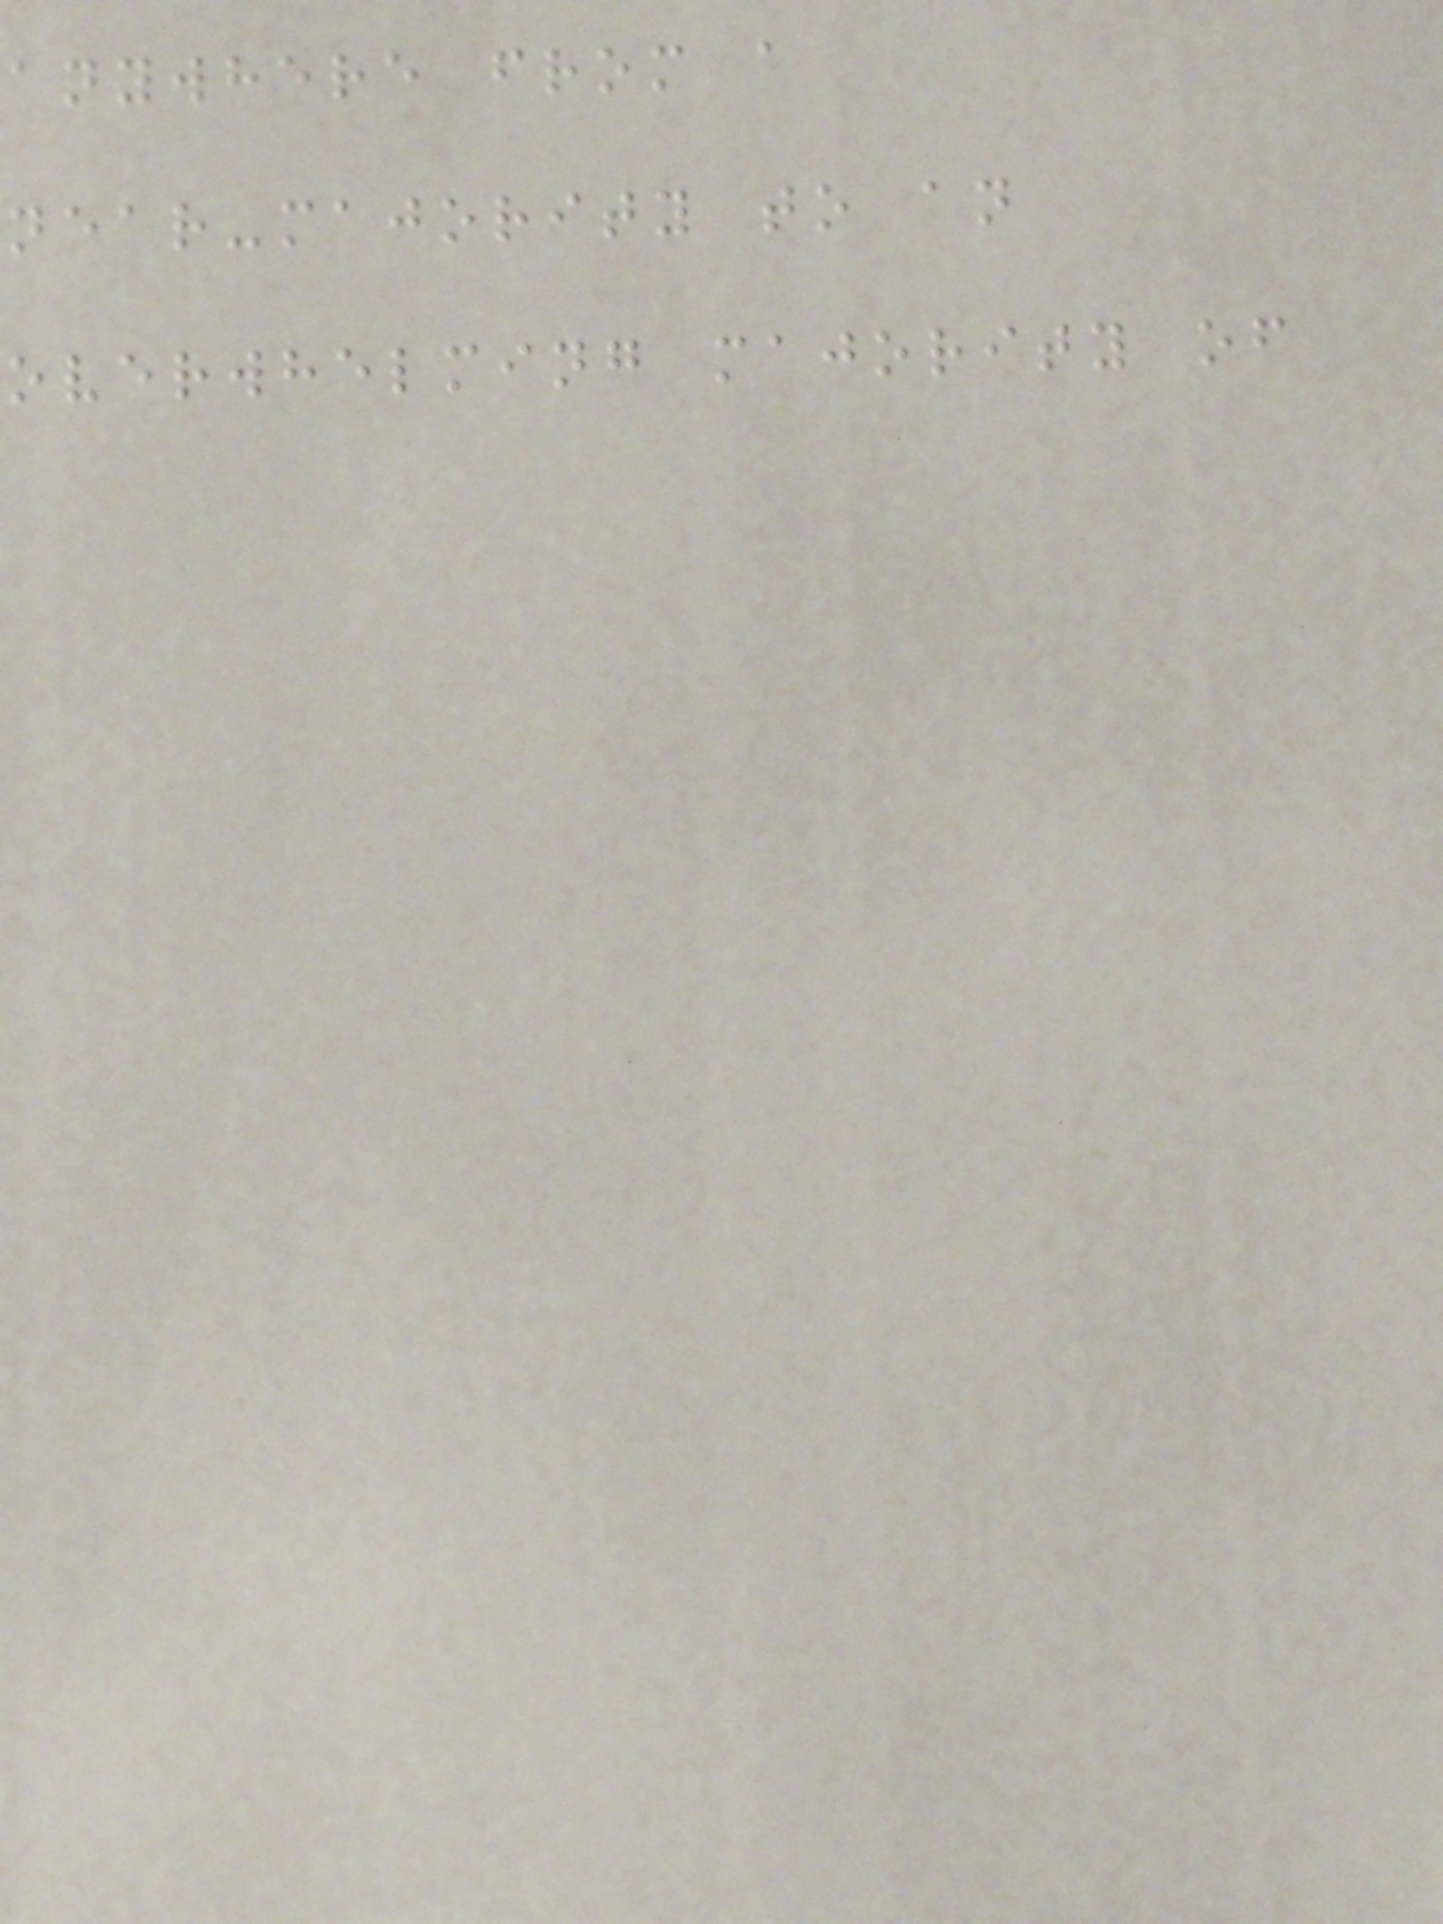anywhere from a
near-majority to an
overwhelming majority of
